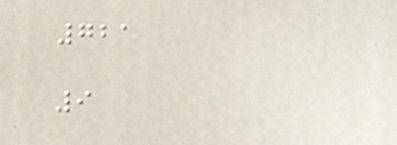721
9
